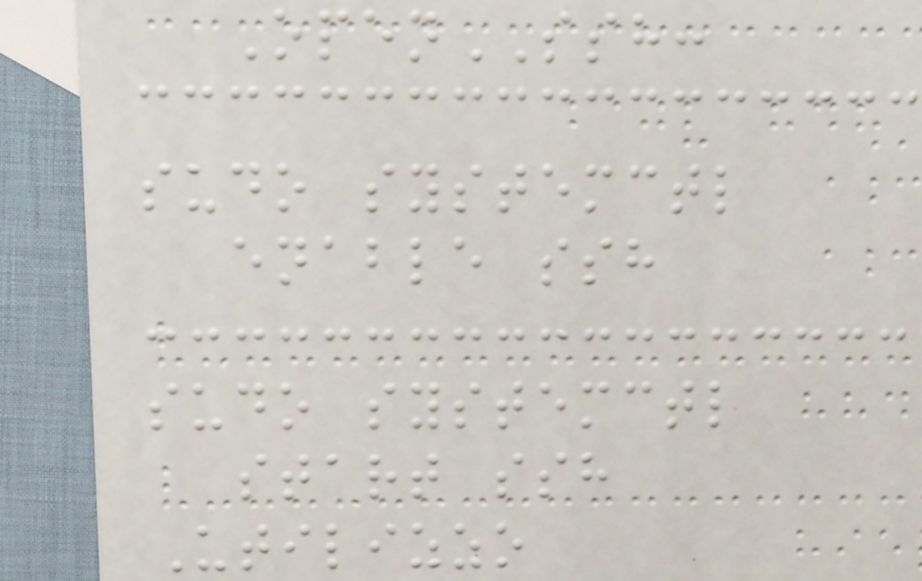OpenSSH:
sudo systemctl
enable ssh
sudo systemctl
start ssh
Utilizzo
